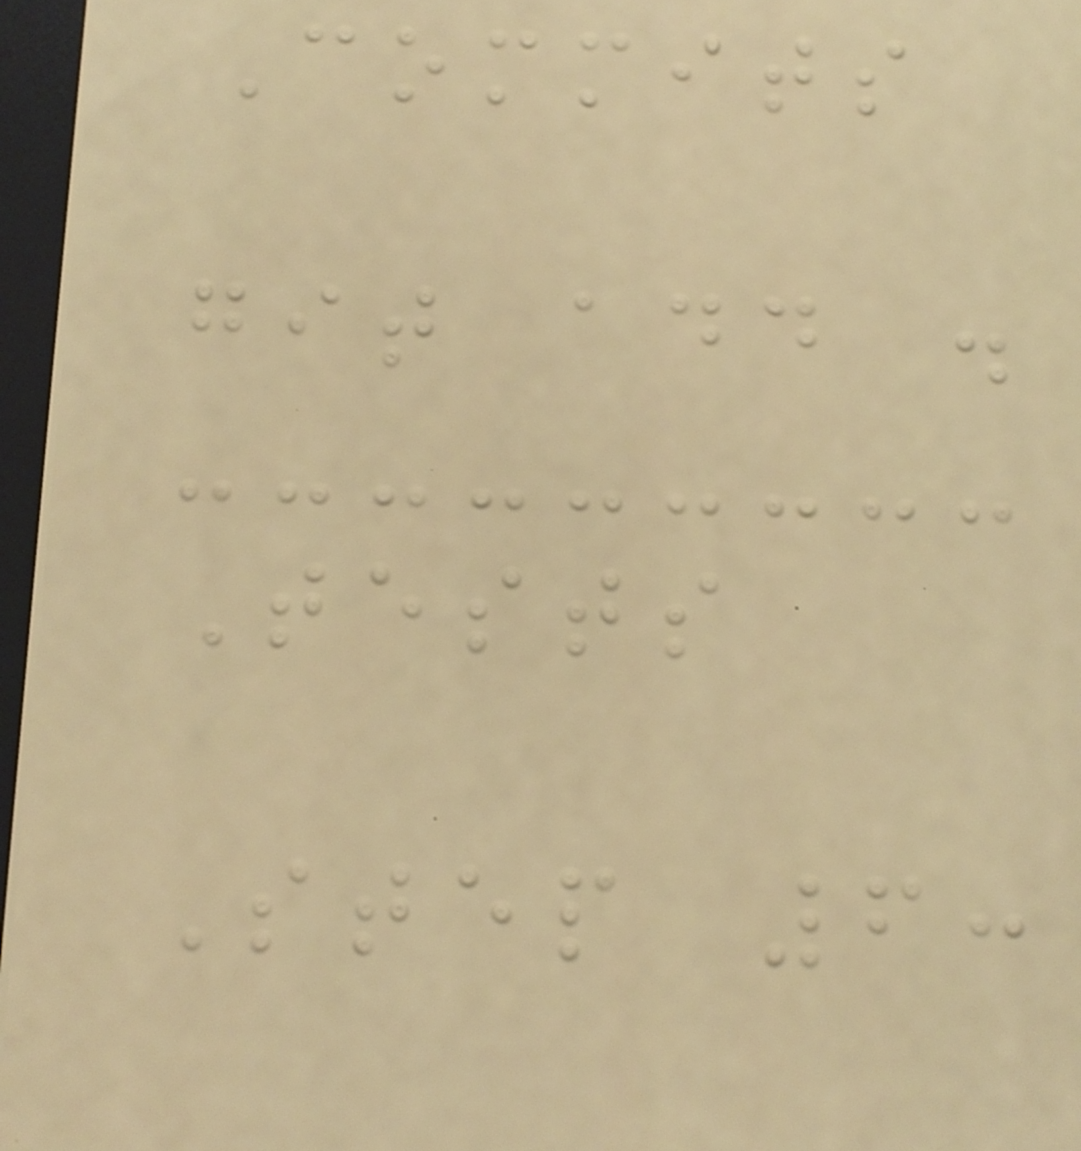Commits
git add .
Tests
Step 6:
